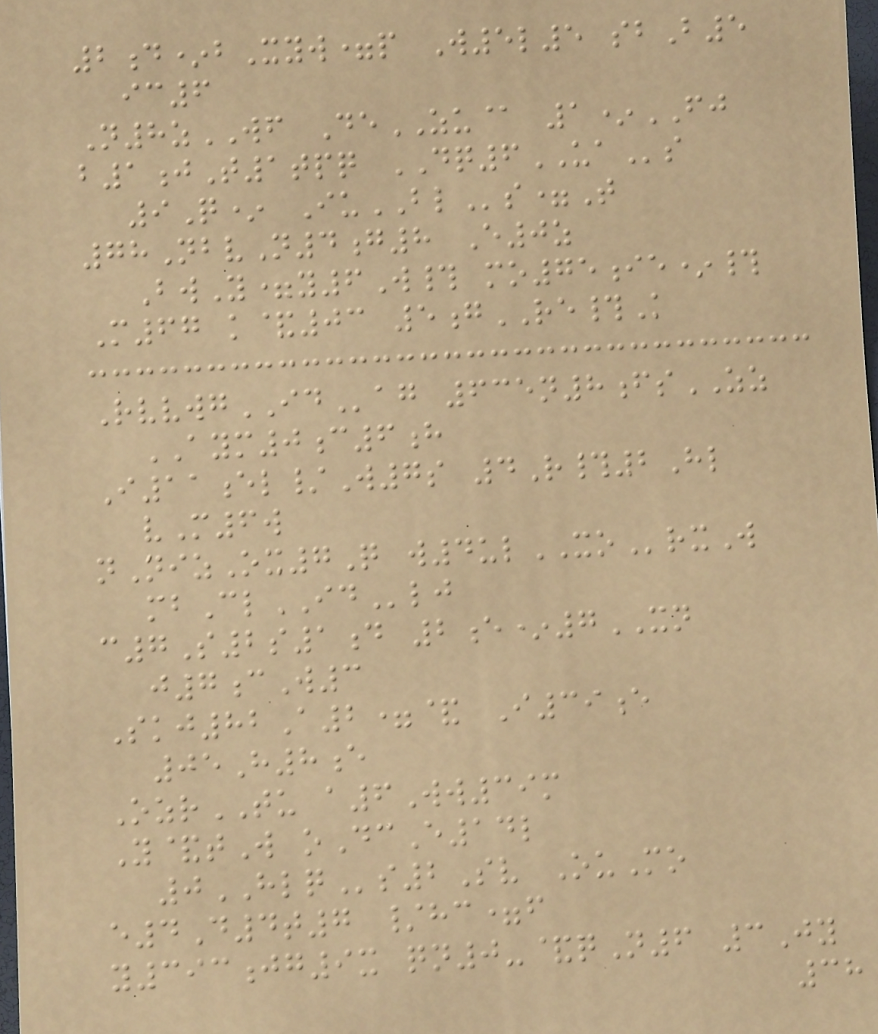2d*bXyw=p W5l5 sbB5
ic6
N8zWF DeZU@ 1*FJ
b1jT1tpq DQ6UAs
9Q* IuBLs=T
78NbvN4g8 E0z
BwY=y6W# mo75ie*#
M67 k&03 5gRE#K
RvvwgIDag 635n8fsZZ
AYM0c6h
I11el/W7s 4R#2Hl
vM6w
nNizOx7Q w4ulXOrxW
mbClIDlj
c7S2s1d 2e*7XN
j7cW3
Skj82A2=& I39e
05H8e
OzrTU a6Ww39m
Y&tW oDcE14l
0HLQs2Sv OuMo
e4D4t7 /hc=f
y393jg9x qn0-&qN6 3Jy
38
